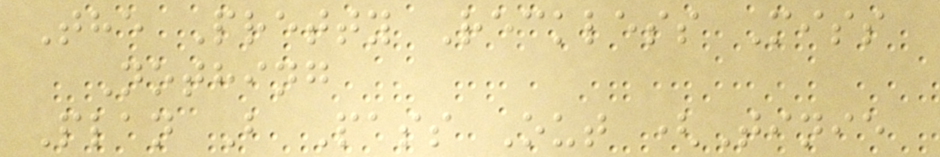The Pretty Reckless Miss
Nothing
Plan B Pass Out (Tinie
